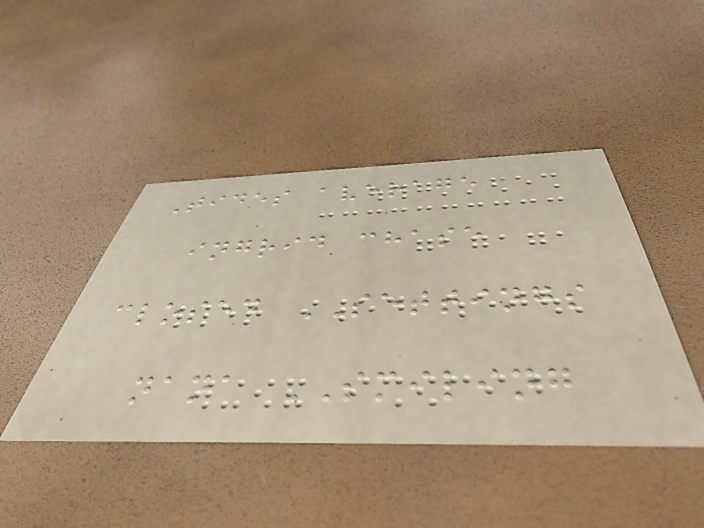Tides average
ingrid chase
closed SETTINGS
nana SMILING
